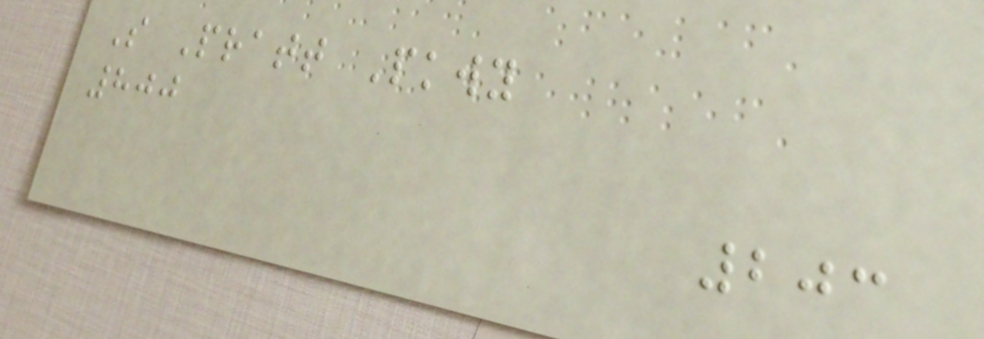S Pratt Pkwy
800
203
